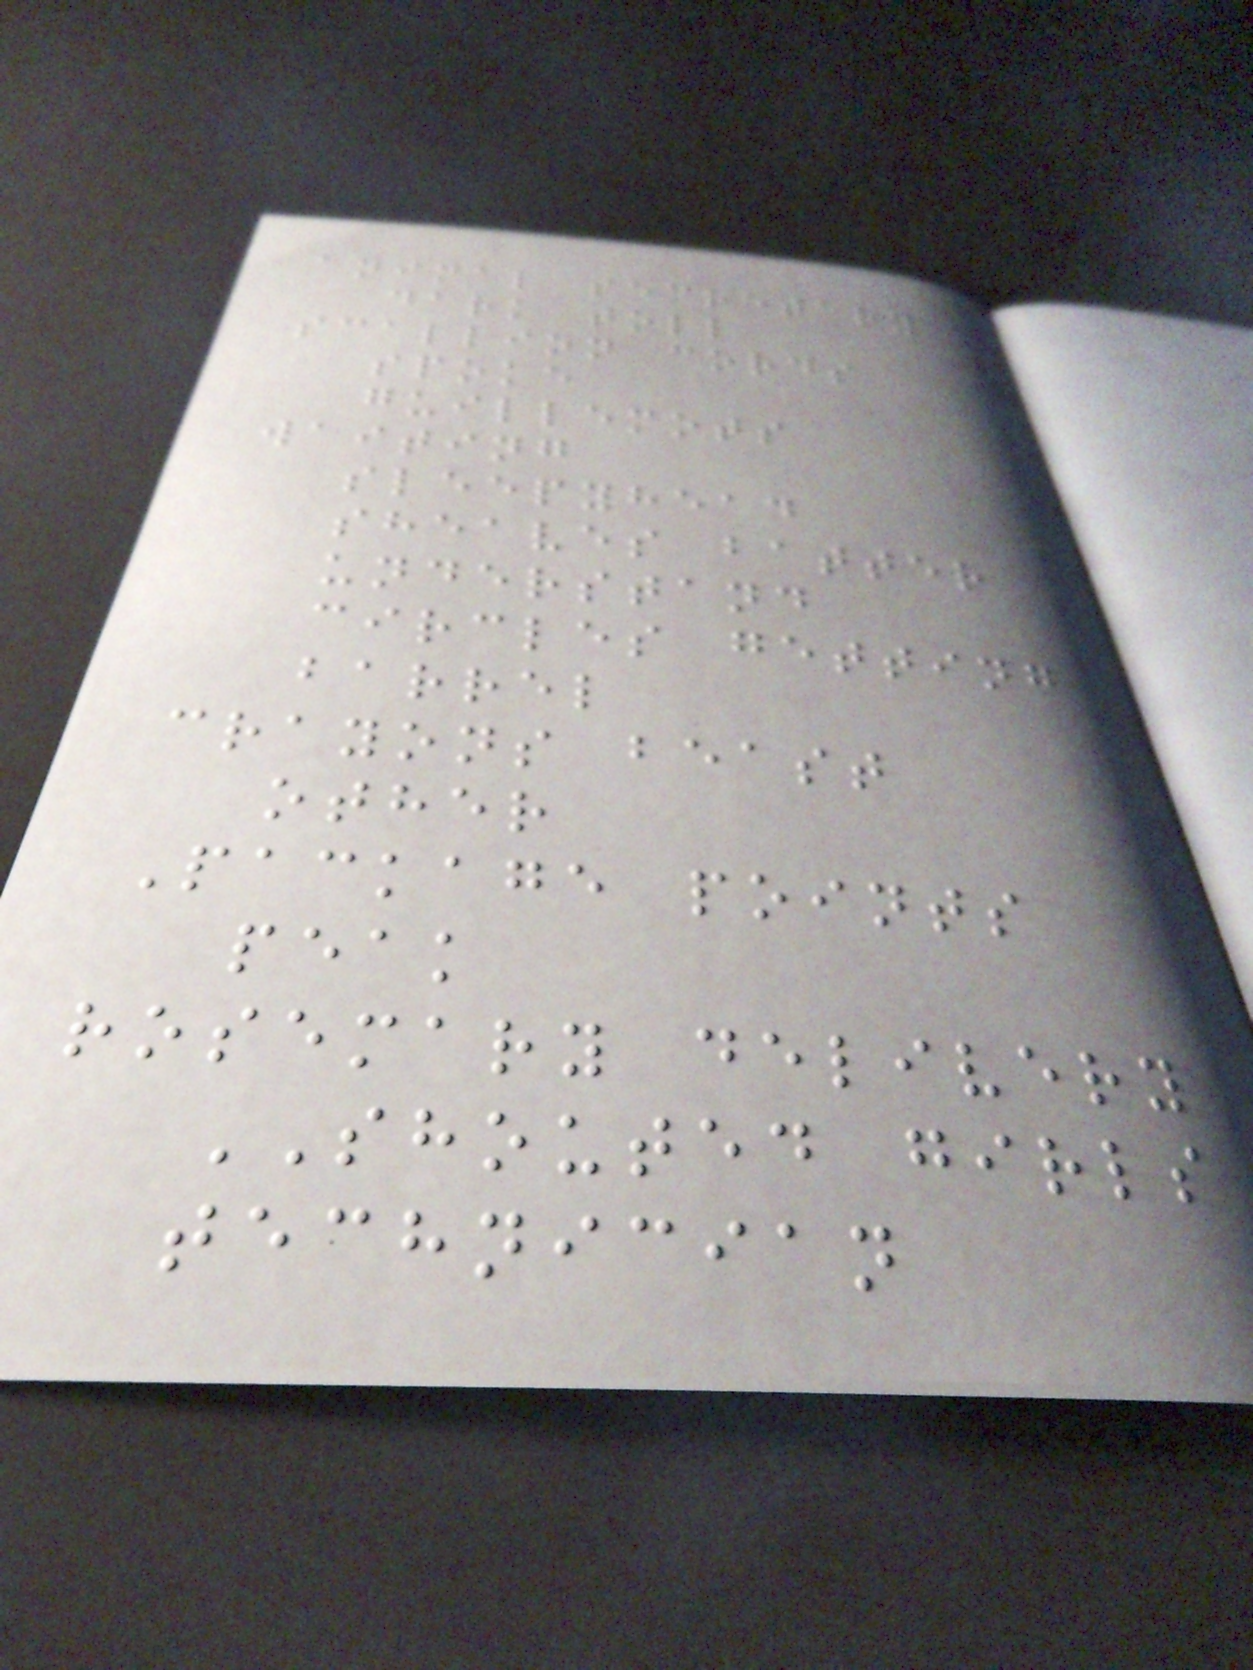animal secretary
dark toll
scallion cords
spoke
guillemots
waiting
sleepyhead
sheaves batter
understand
circles getting
barrel
crayons beast
other
Package points
peak
rosemary delivery
SHOUTED girls
technician
